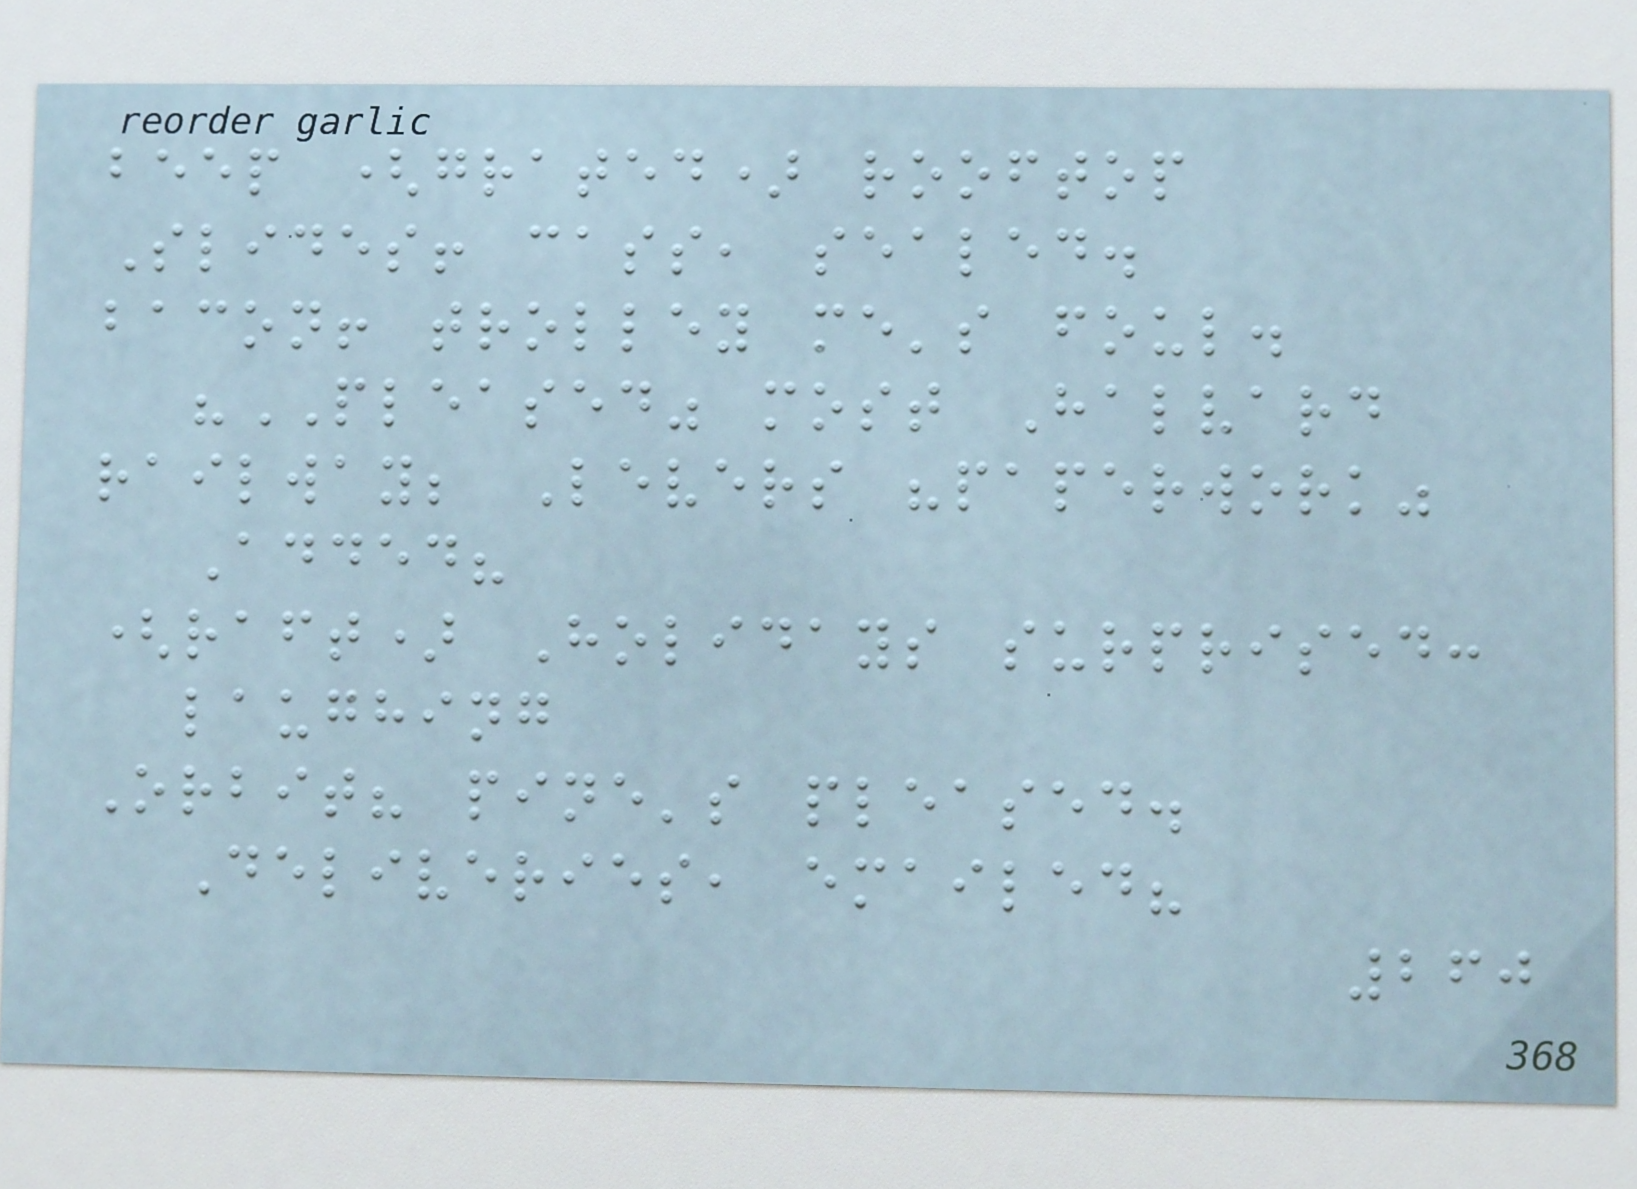beep (grated) rooftop
Slides! cass, sealed.
bacon! trolley me's foul.
"PLEASED" most Halvard
railway; Levers "paperwork"
Added?
(raft) Holidays surprised:
laughing
Orbit? pine's pleased.
Deliveries, emailed?
260
